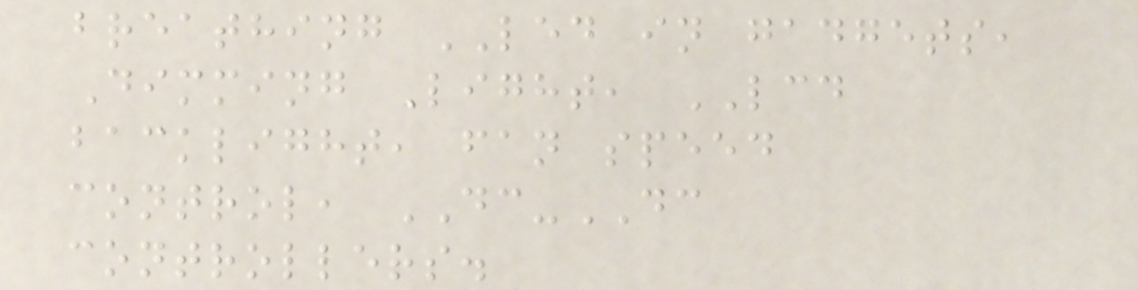breathing LED in gadgets,
Dimming Light, LCD
backlight, fan speed
control, DC-DC
controllers.
